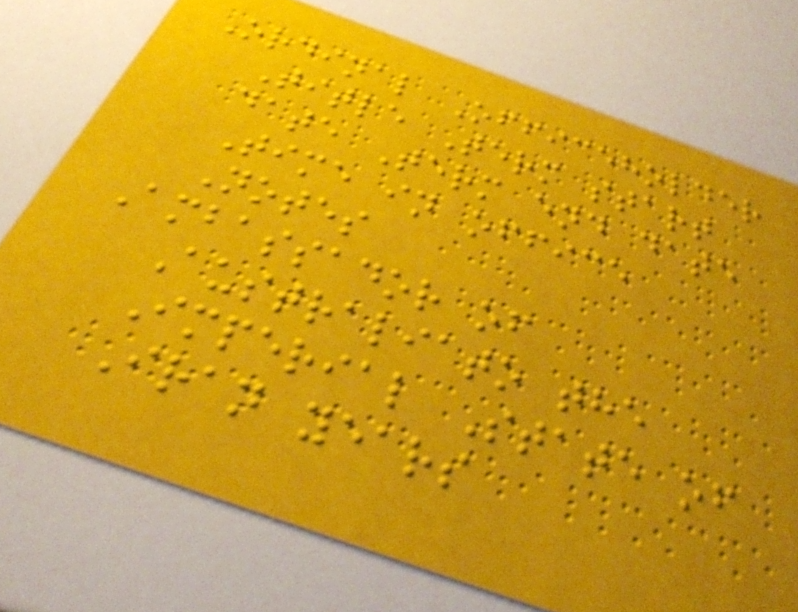Ordinal Officeholder
Title Term start
date Term end date
Time in office
Notes
Ambassador of
Australiato the
Imperial State of
Iran years
